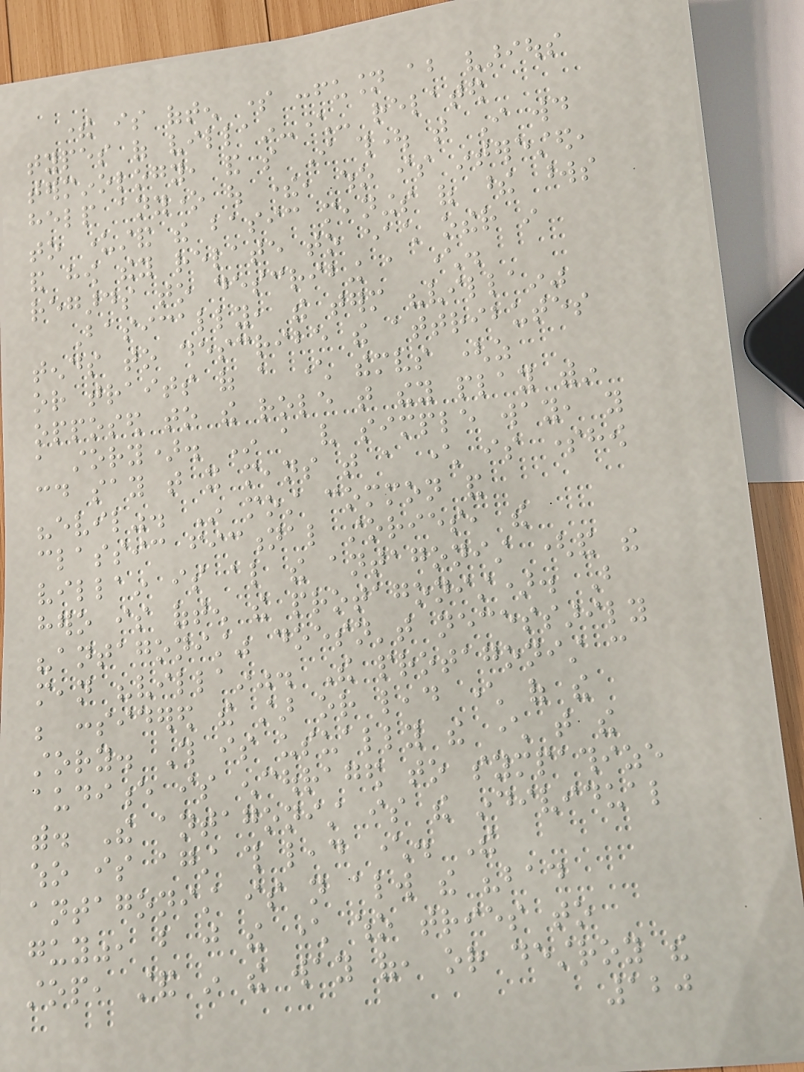there is often some confusion about various
types of villain-character- related
terminology, and so I thought that I would
help anyone out there, who is interested,
to understand the basic meanings of these words
and how they relate to each other in
regards to describing a character.
Basically, the term "villain"
tends to describe the attributes
or traits of a character themselves (as
opposed to the role that they play within
a story). In a very simple way, you
could say that it means that a character is somehow
"evil". In most common and
classic fictional stories, the
villain is also the antagonist (and the
hero is often the protagonist). But
"antagonist" doesn't necessarily
mean "villain". The protagonist can
be considered the star or lead character of the
story. This is usually the character that the
audience is encouraged to sympathize
with. The antagonist is the individual
who is against this lead character. The
antagonist is not always the "bad
guy", but just the character who tries to
stop, stand in the way of, or destroy the
120
